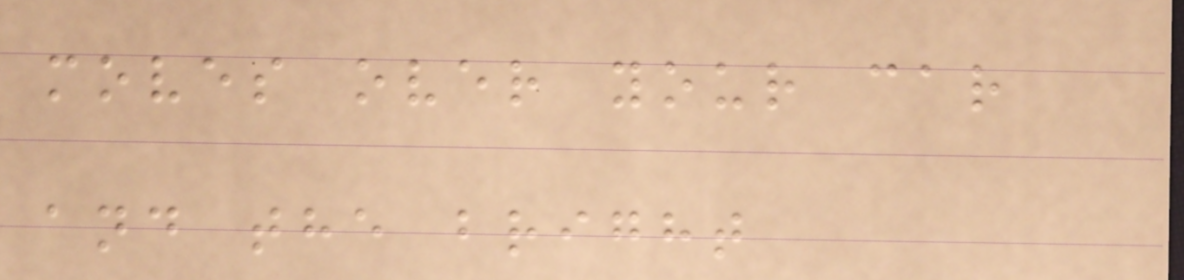moves over your car
and the bright
